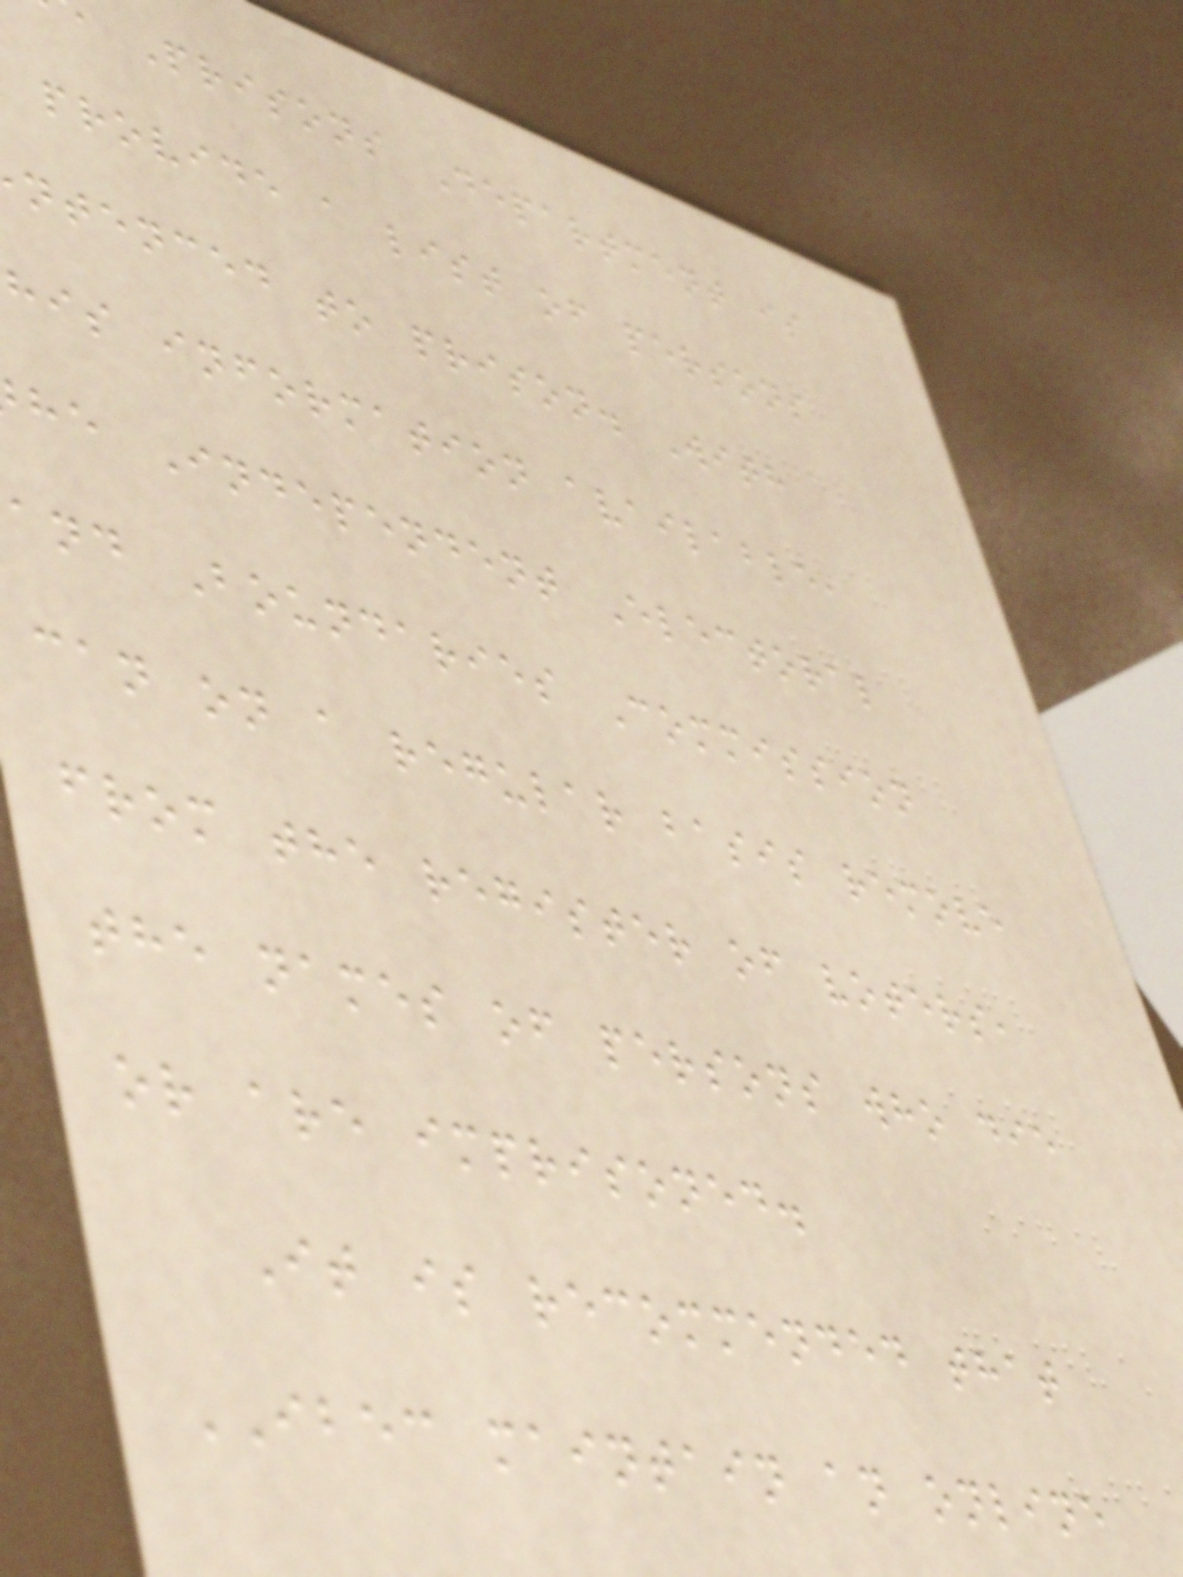Prisons Department is
provide a list of persons
ntenced to prison. With
his information available,
he Independent Electoral
and Boundaries Commission
can on a regular basis remove
from the register of voters,
the names of persons who die
or are imprisoned.
It is recommended that
IBEC maintain an online
